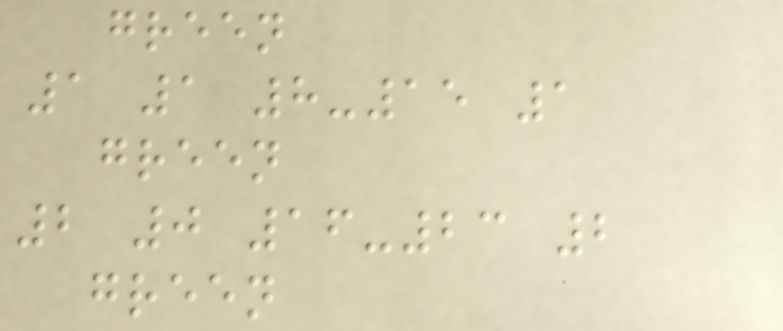green
1 1 8-15 1
green
2 0 16-23 2
green
